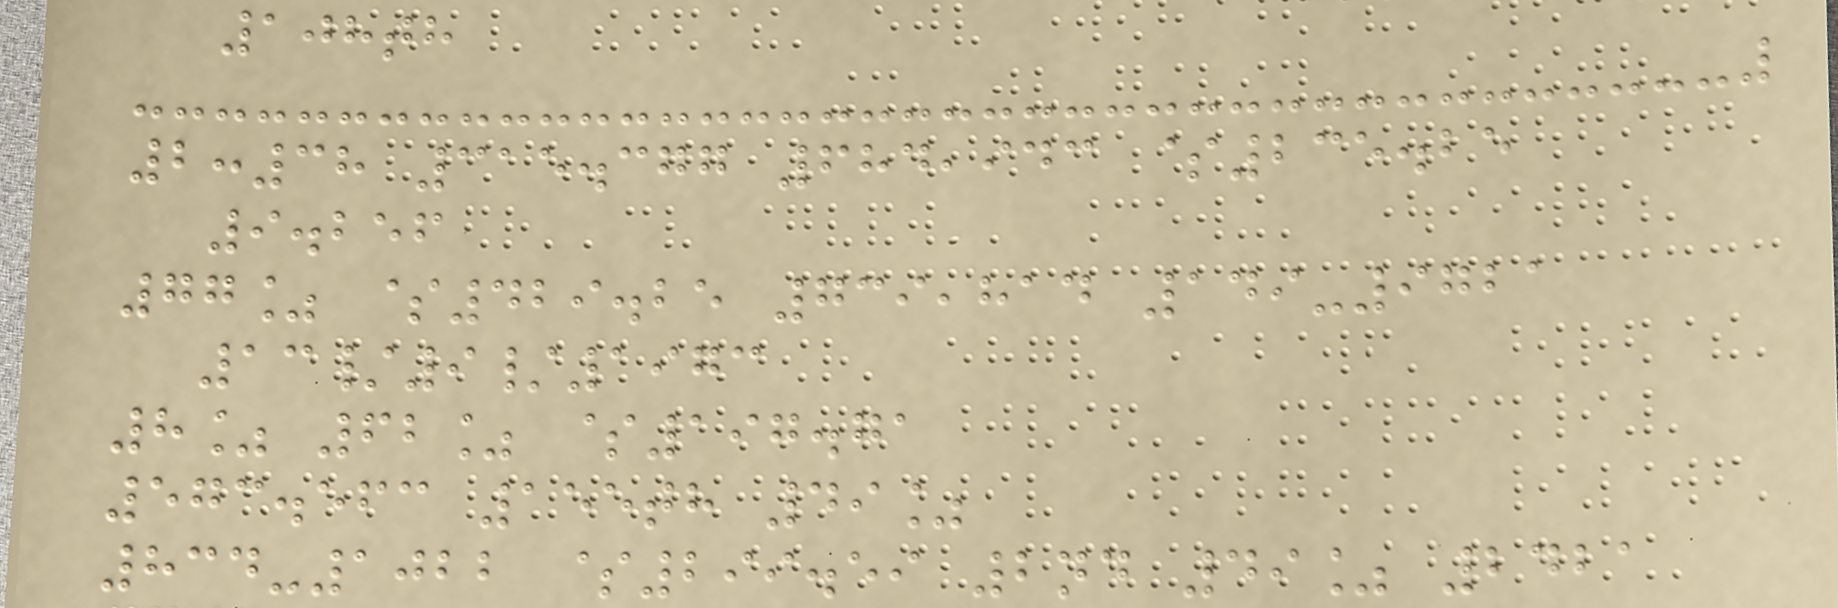108th
2:38 315.377 684,943 $235.25
9.256
77% $429.25 739,814 149-9721
13/9/1973
8% 62% $197.71
573.563 155th 49%
834-1022 $299.59 2nd 49% 2421
